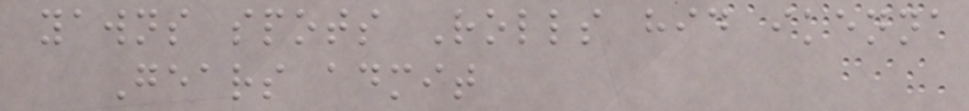yawns spots Rolls hid ikenna
Gears admit
